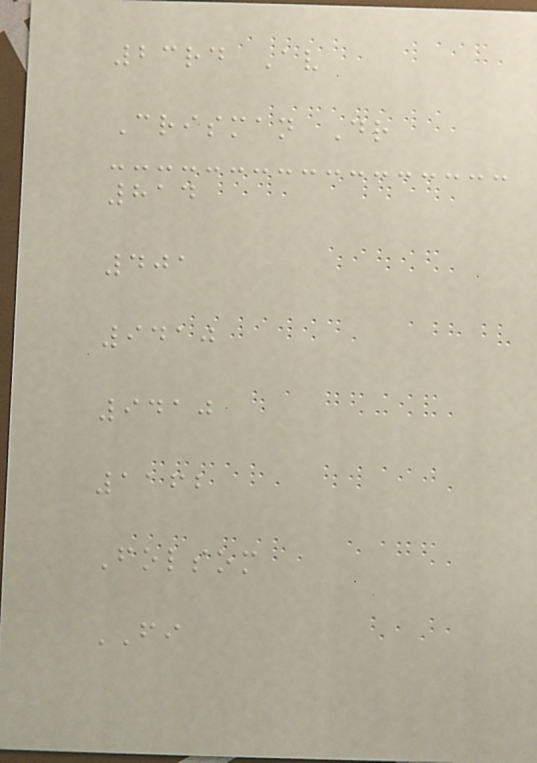23rd Av
Crisman Dr
814
401
9410
9410
1162
Folsom
FI
